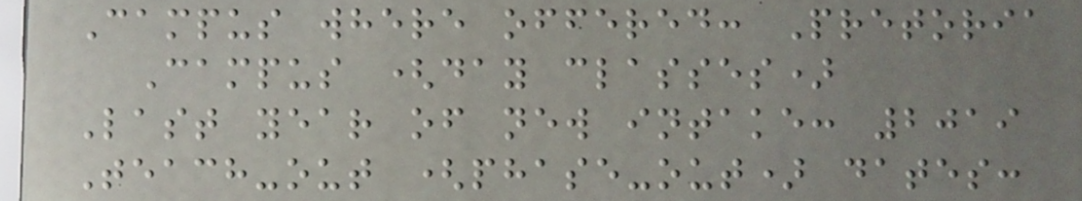Campus where offered: Pretoria
Campus (day classes)
Last year of new intake: 2019
Teach-out (phase-out) dates:
